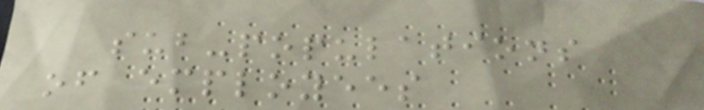sub-populations
of employees
